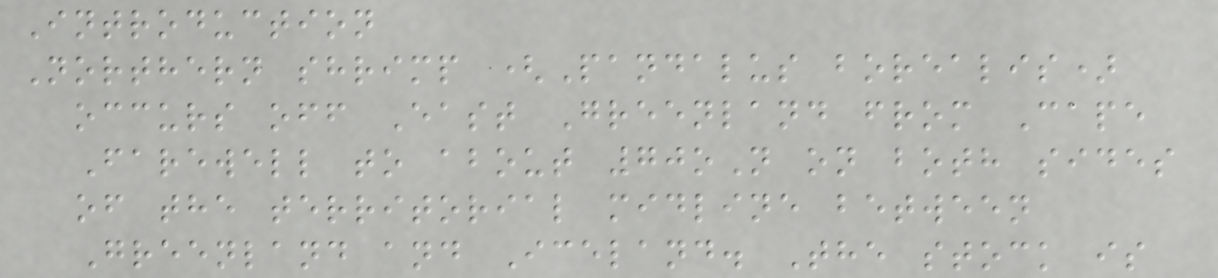Introduction
Northern shrimp (Pandalus borealis)
occurs off East Greenland from Cape
Farewell to about 70oN on both sides
of the territorial midline between
Greenland and Iceland. The stock is
